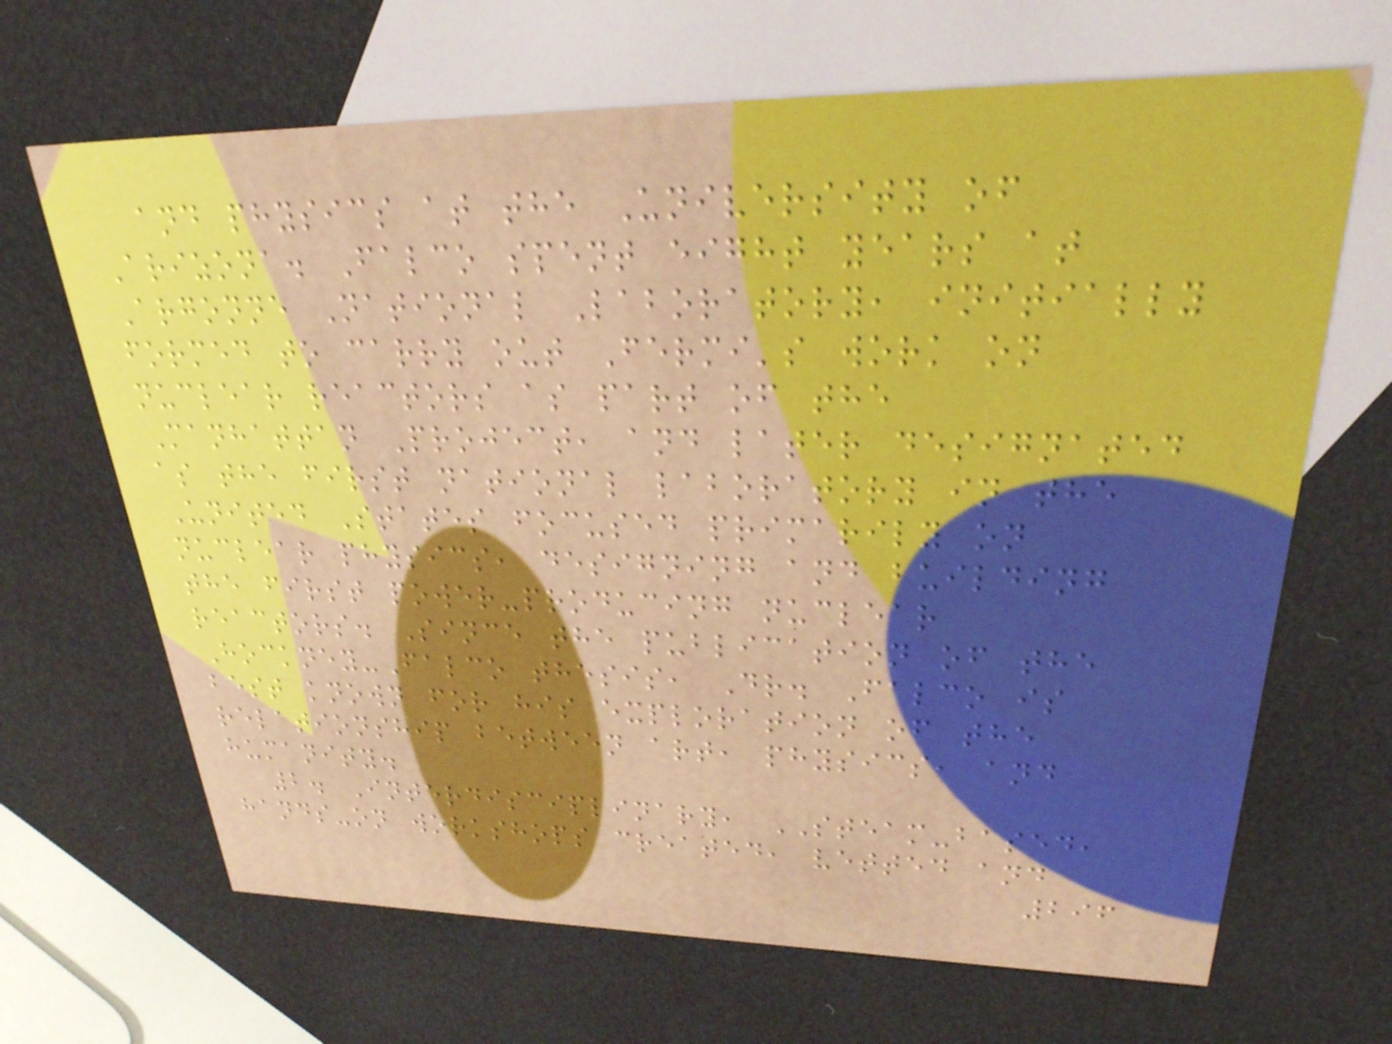and physics at the University of
Arizona. Falco spent eight years at
Argonne National Laboratory, initially
formed to carry out Fermi's work on
nuclear reactors as part of the
Manhattan Project, and later designated
as the first national laboratory in the
United States focused primarily on
nuclear physics, designing and building
the first power-producing nuclear
reactors. Since the publication of the
Hockney-Falco thesis, Dr. Falco is
best known for his exploration of the
relationship between art, physics, and
humanity.
2. Interdisciplinary, STEAM-based,
hands-on workshops created, vetted and
296
